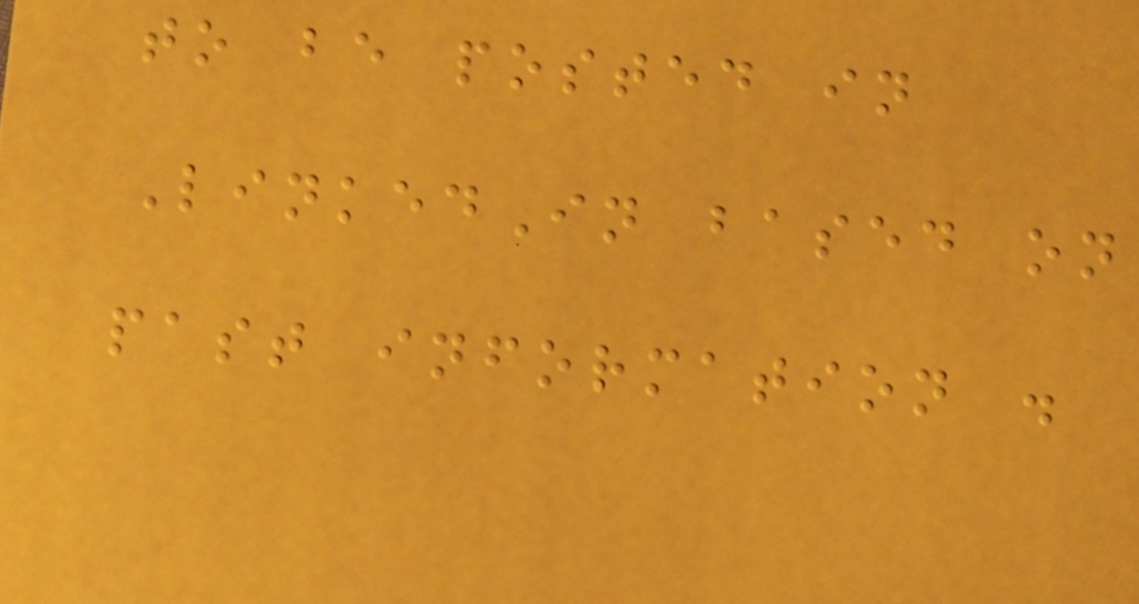to be posted in
LinkedIn based on
past information .
